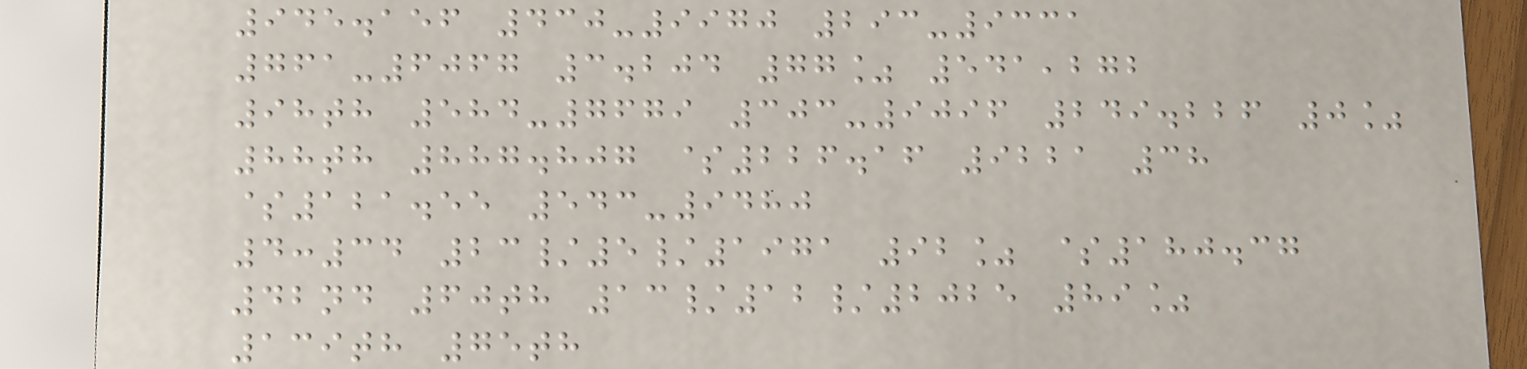945.156 430-9970 293-9331
761-6067 3.204 77% 541,272
98th 584-7679 303-9096 249.226 0%
88th 887.807 $226.16 9221 38
$121.55 543-9480
4:34 23/5/1971 92% $180.37
42nd 60th 13/12/2025 89%
139th 75th
